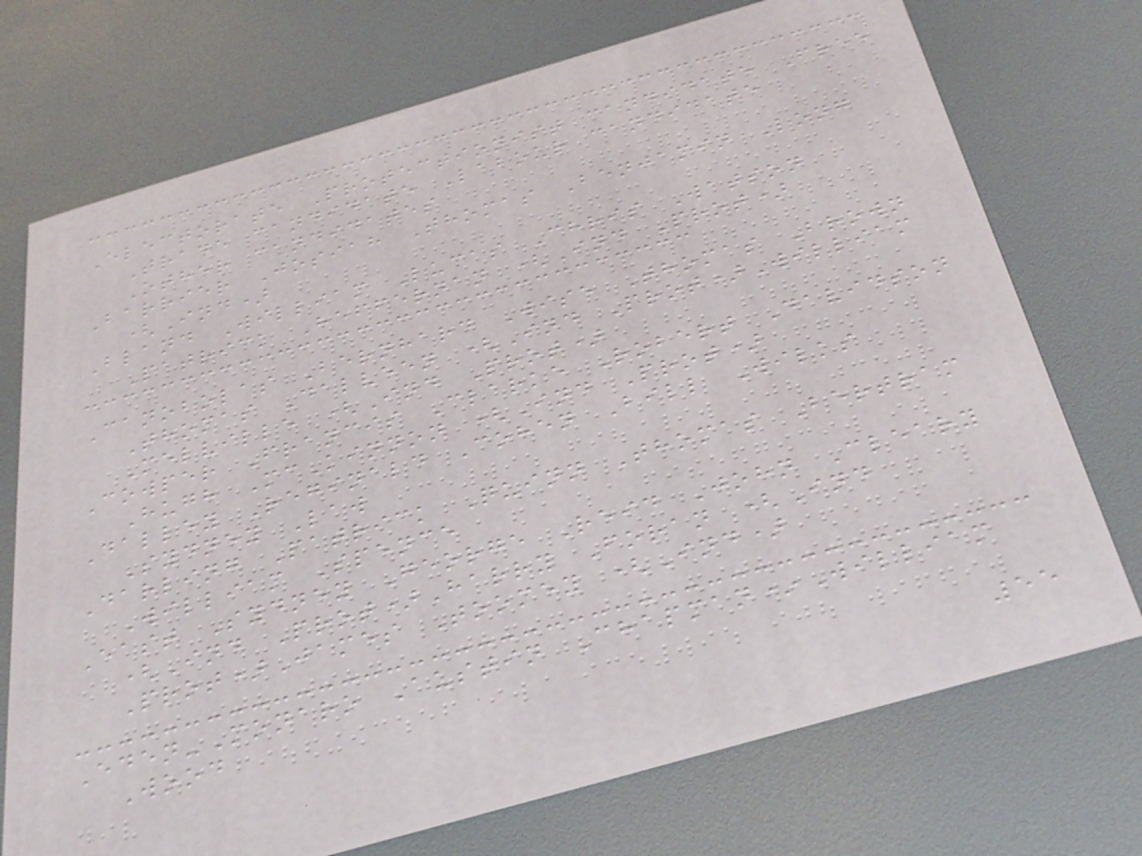Electorate Protectionist candidate Free
Trade candidate Labour candidate
Other candidates
Barrier Josiah Thomas Benjamin Long
(Ind)
Bland William Lucas Chris Watson
Patrick Heffernan (Ind Prot)
Canobolas Bernhard Wise Thomas Brown
Thomas Dalveen (Ind Prot)William
Melville (Ind Prot)
Cowper Francis Clarke Robert Davidson
Hugh McKinnon (Ind Prot)
Dalley Reginald Cohen Bill Wilks
Sydney Law
Darling Patrick Quinn Thomas Bertram
William Spence
East Sydney George Reid John Cleary
(Ind Prot)Harry Foran (Ind
Prot)James Toomey (Ind)
Eden-Monaro Austin Chapman*William
Wood
55
